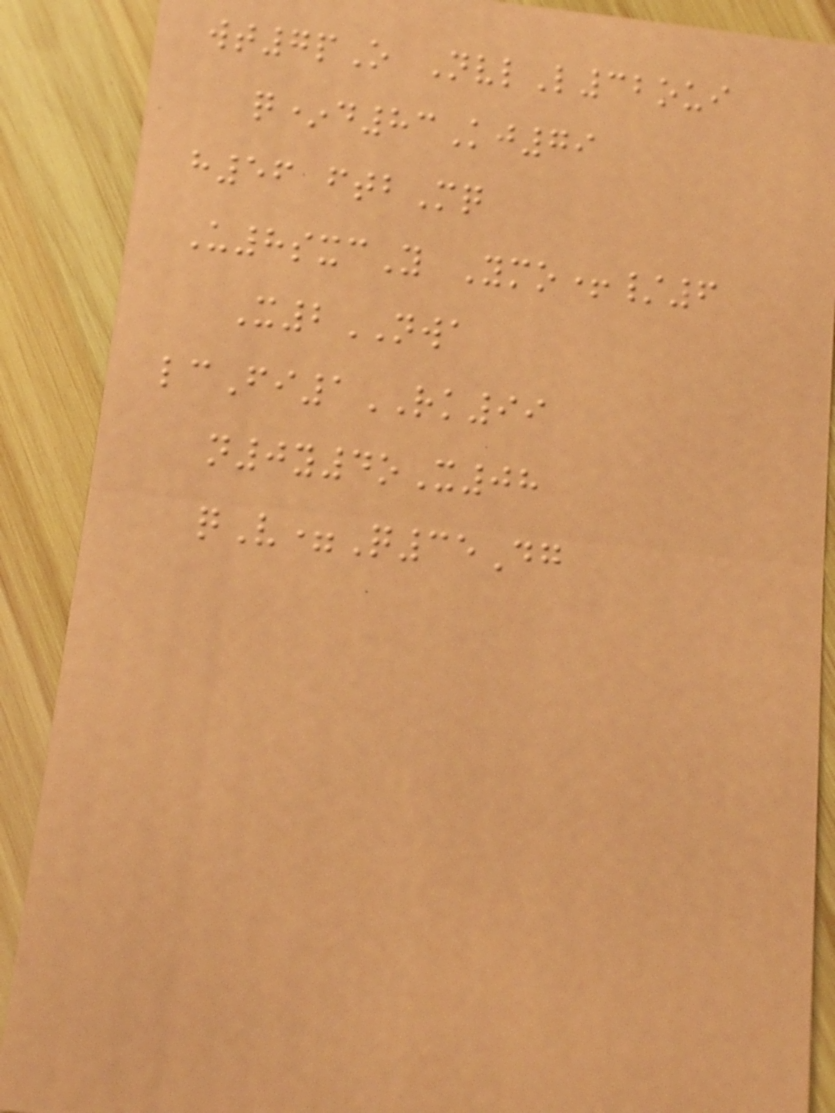wt7pO NvlL32oui
q*d83Kj79
h56 ftbMq
U8sxcY Ymo+/6
X2NWA
lcFi1RK99
n0y4oX08
qV=Q35Dg
